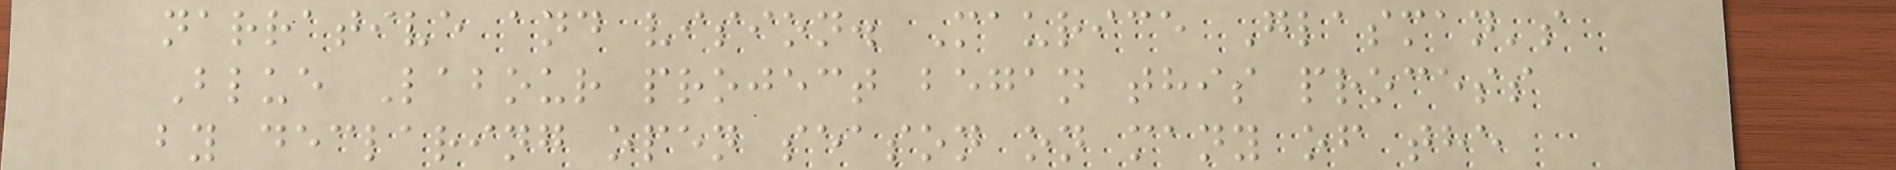narrative and vision. Maurice Glasman's
Blue Labour project began this process
by declaring open season on many of the
